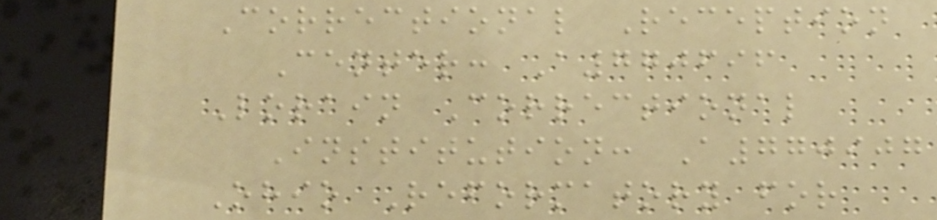Correctional Reception
Center: A770696
Lorain Correctional
Institution: A770907
Ohio Reformatory for
